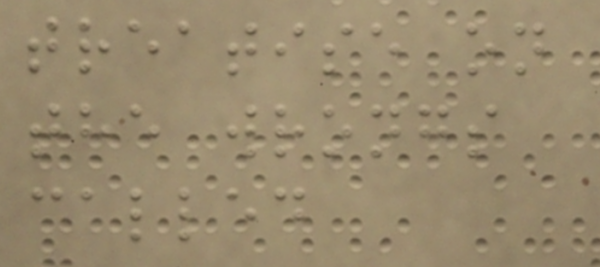treatise on
the wrongs
called
